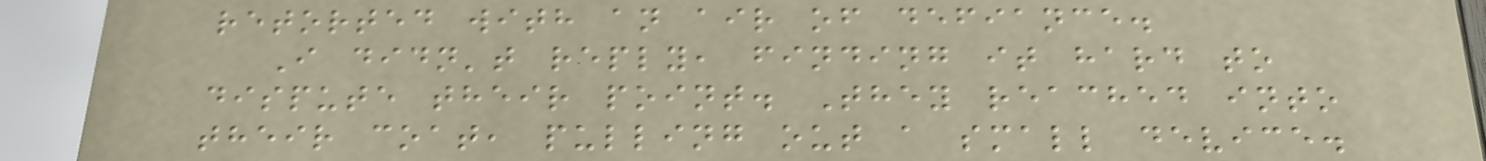retorted with an air of defiance.
I didn't reply, finding it hard to
dispute their point. They reached into
their coat, pulling out a small device.
